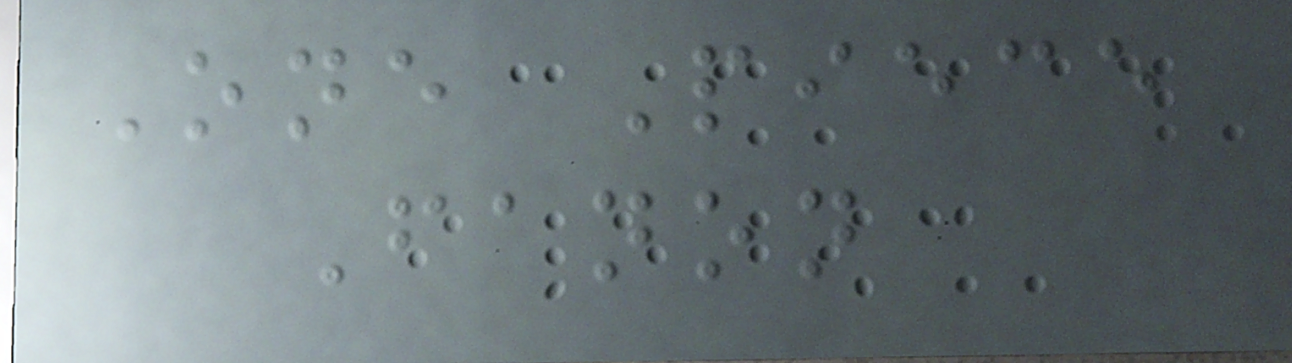One Piece
Fanon
